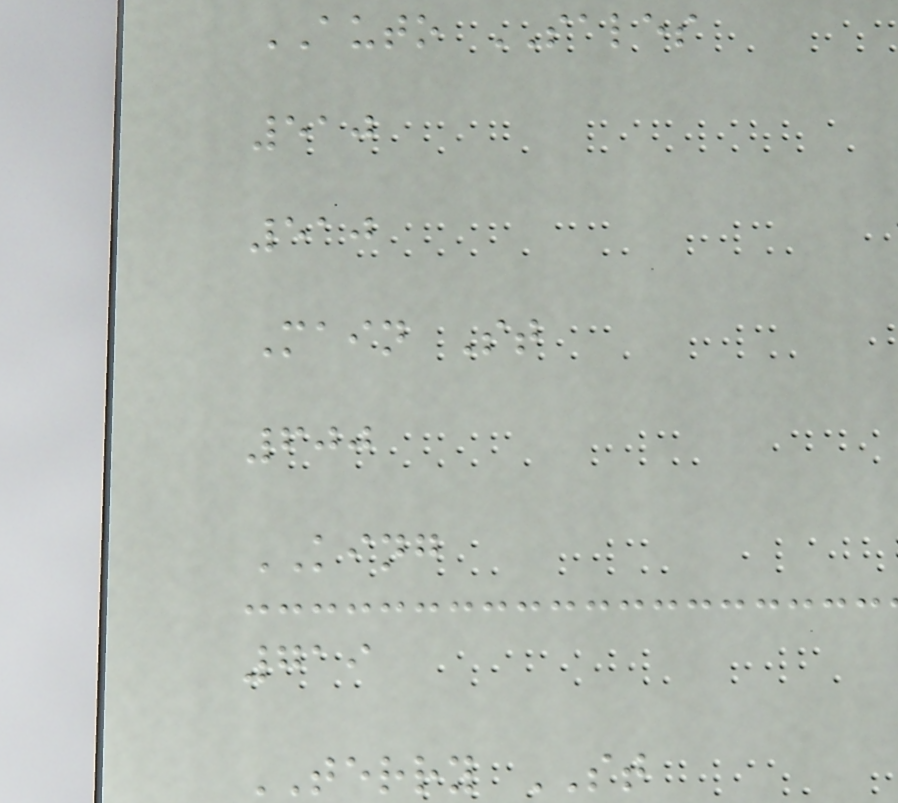AUTO SALES
510
510
Main St
600
KING
719
TERRY ST
